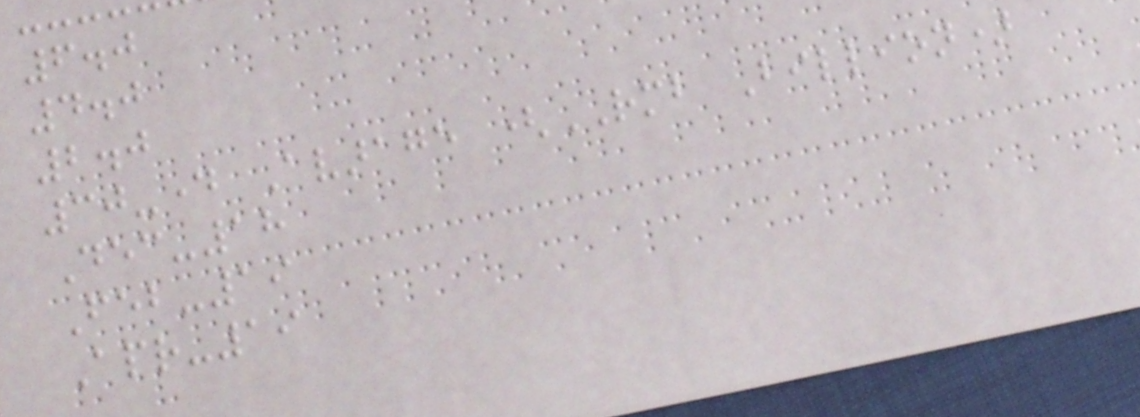6.0
4.0
2.0
30-day Avarage (RMB Billion)
Dec-18
Feb-19
Apr-19
